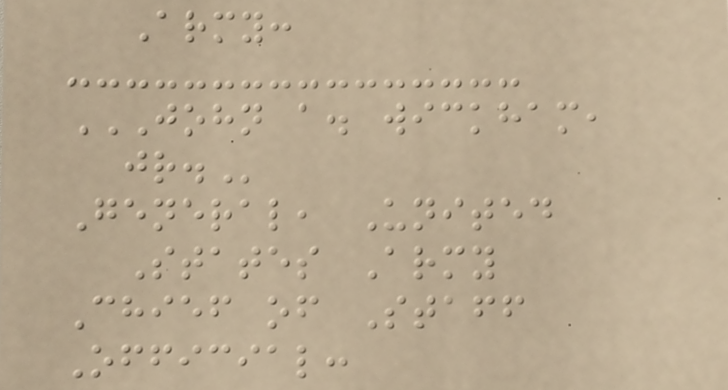Army:
JOHN A. WICKHAM,
JR.
General, United
States Army
Chief of Staff
Official:
